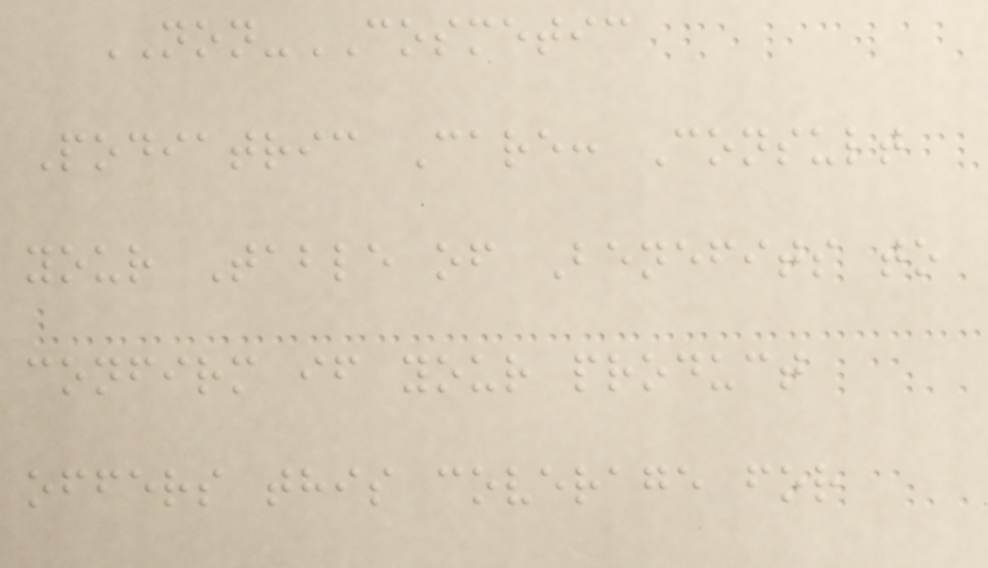NON-COSMETIC
Podiatric Care: Consult
your Table of Benefits to
confirm if your product
offers this coverage for
